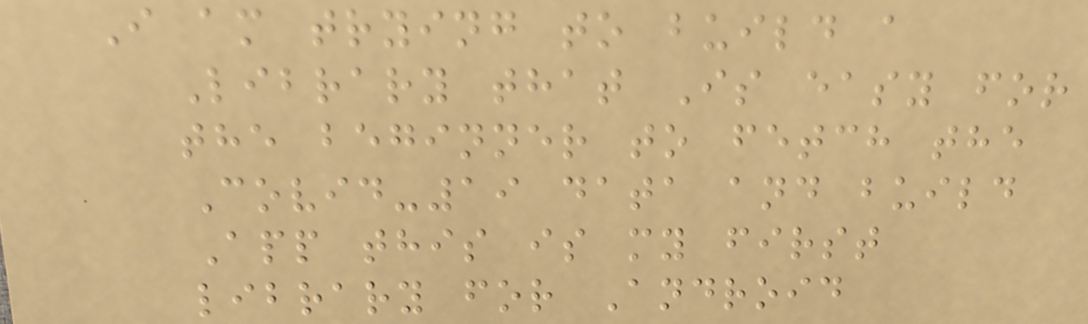I am trying to build a
Library that Is easy for
the beginner to fetch the
Covid-19 data and build
App this is my first
library for Android
